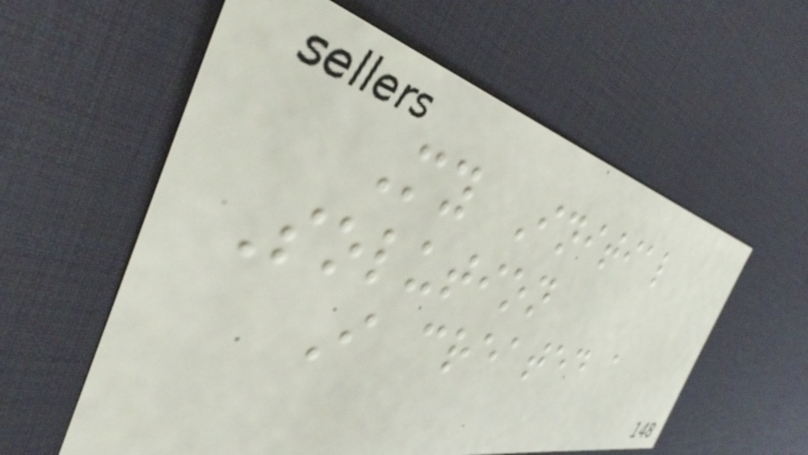My Initial
Solution
I created a
